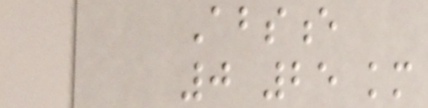Absence
0 25 km
